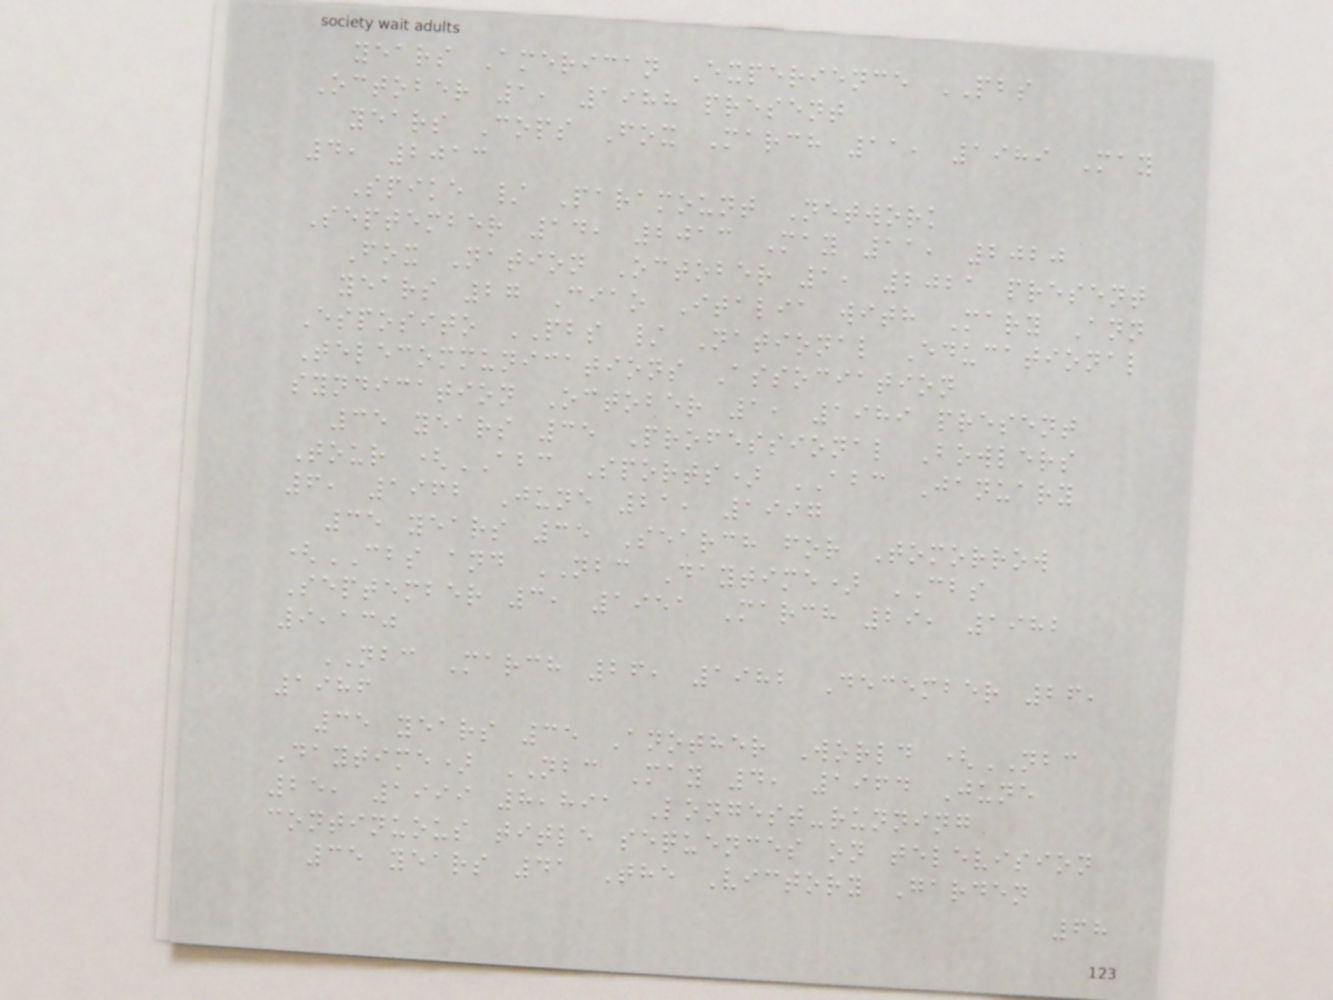years American Experience PBS
October 1, 1988 present
years Cops Fox March 11, 1989 May
4, 2013
Spike / Paramount Network
September 14, 2013 May 11, 2020
Fox Nation October 1, 2021 present
years 27 Ciao Italia with Mary Ann
Esposito PBS / National Educational
Telecommunications Association
syndication October 1, 1989 present
35 years 35 Professional Bowlers
Tour (ABC Sports) ABC January
6, 1962 June 21, 1997
35 years 35 Search for Tomorrow
(CBS and NBC Daytime) CBS
September 3, 1951 March 29, 1982
9,130
NBC March 26, 1982 December 26,
1986
35 years 35 Another World (NBC
Daytime) NBC May 4, 1964 June
25, 1999 8,891 Longest-running
continuous title sequences on television
35 years 41 The Victory Garden
68
